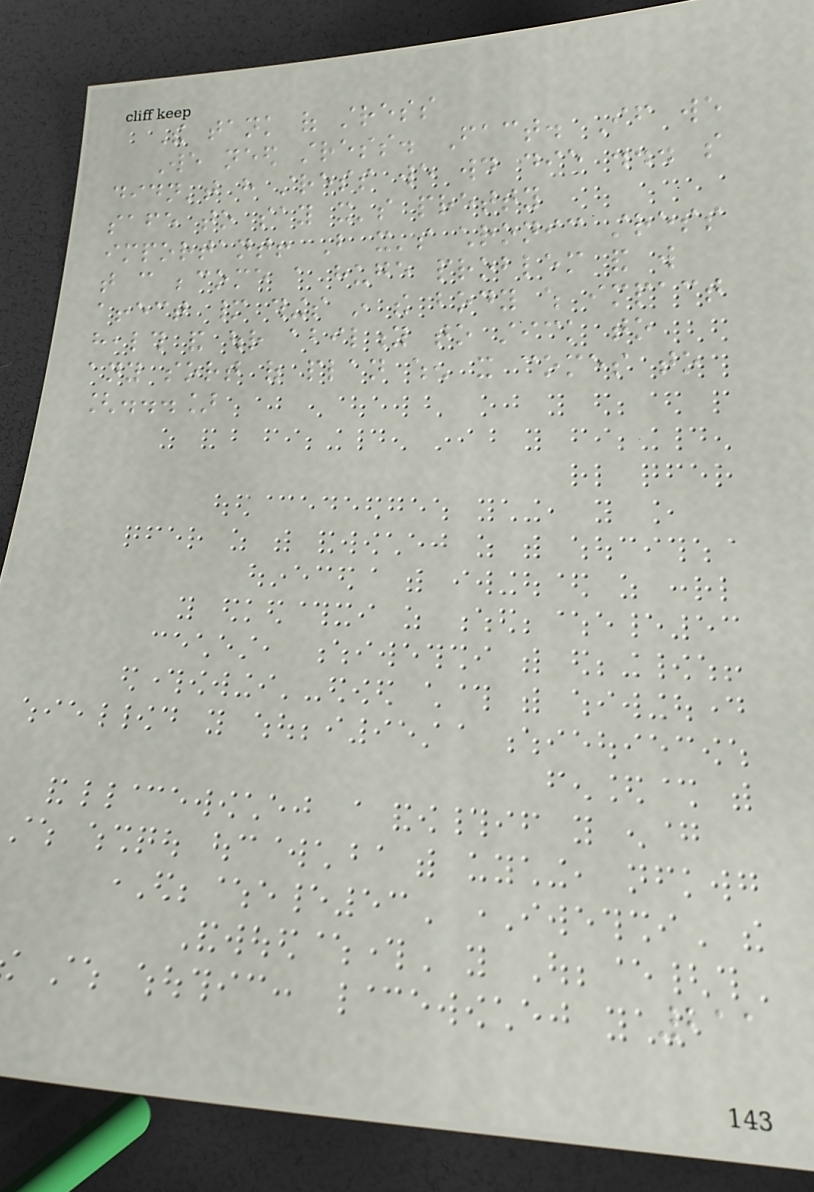The tank of stress
We need stress. Fact. If we
didn't have stress we would die ... so
safe to say it's pretty
important! But it's chronic stress
that can become a huge problem and will
affect many things in the body which impact
health and our ability to stick to
any sort of plan when it comes to
[...]
211
